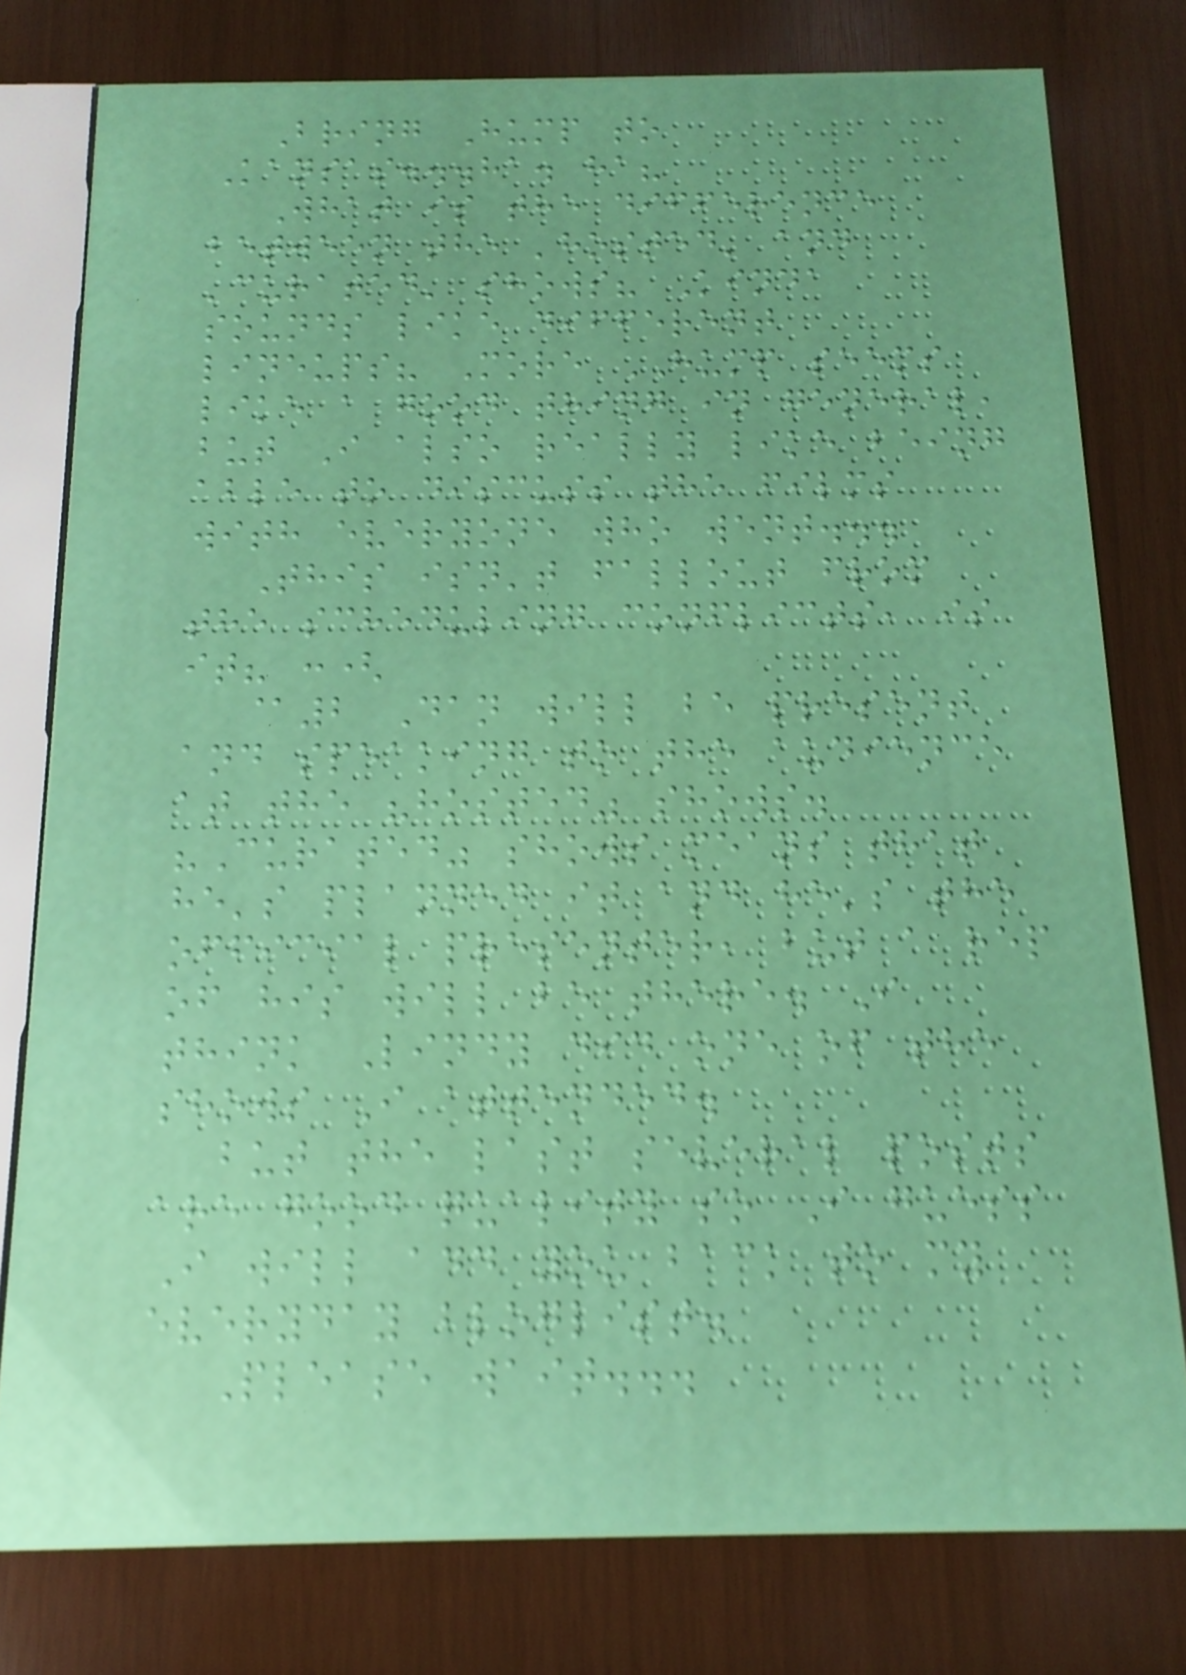Bring Hump to
Kansas...ha. ha?
What is the difference
between the 'hosted' and
'curated' shows? Kinda
sounds like different
lineups? More HUMP seems
like a good thing in general,
but I also really like being
able to discuss the films
with everyone who went...
This isn't fallout from
the scheduling conflicts, is
it? :(
@2 Dan will be present
and speaking to the audience
at the "hosted" shows.
"Curated" shows means that
he's planned it and he's the
official presenter, but a rep
of his will be there. I
think Lindy did one of the
shows I attended.
but the last several posts
are good quality so I guess
I will add you back to my
everyday bloglist.
Please wait...
